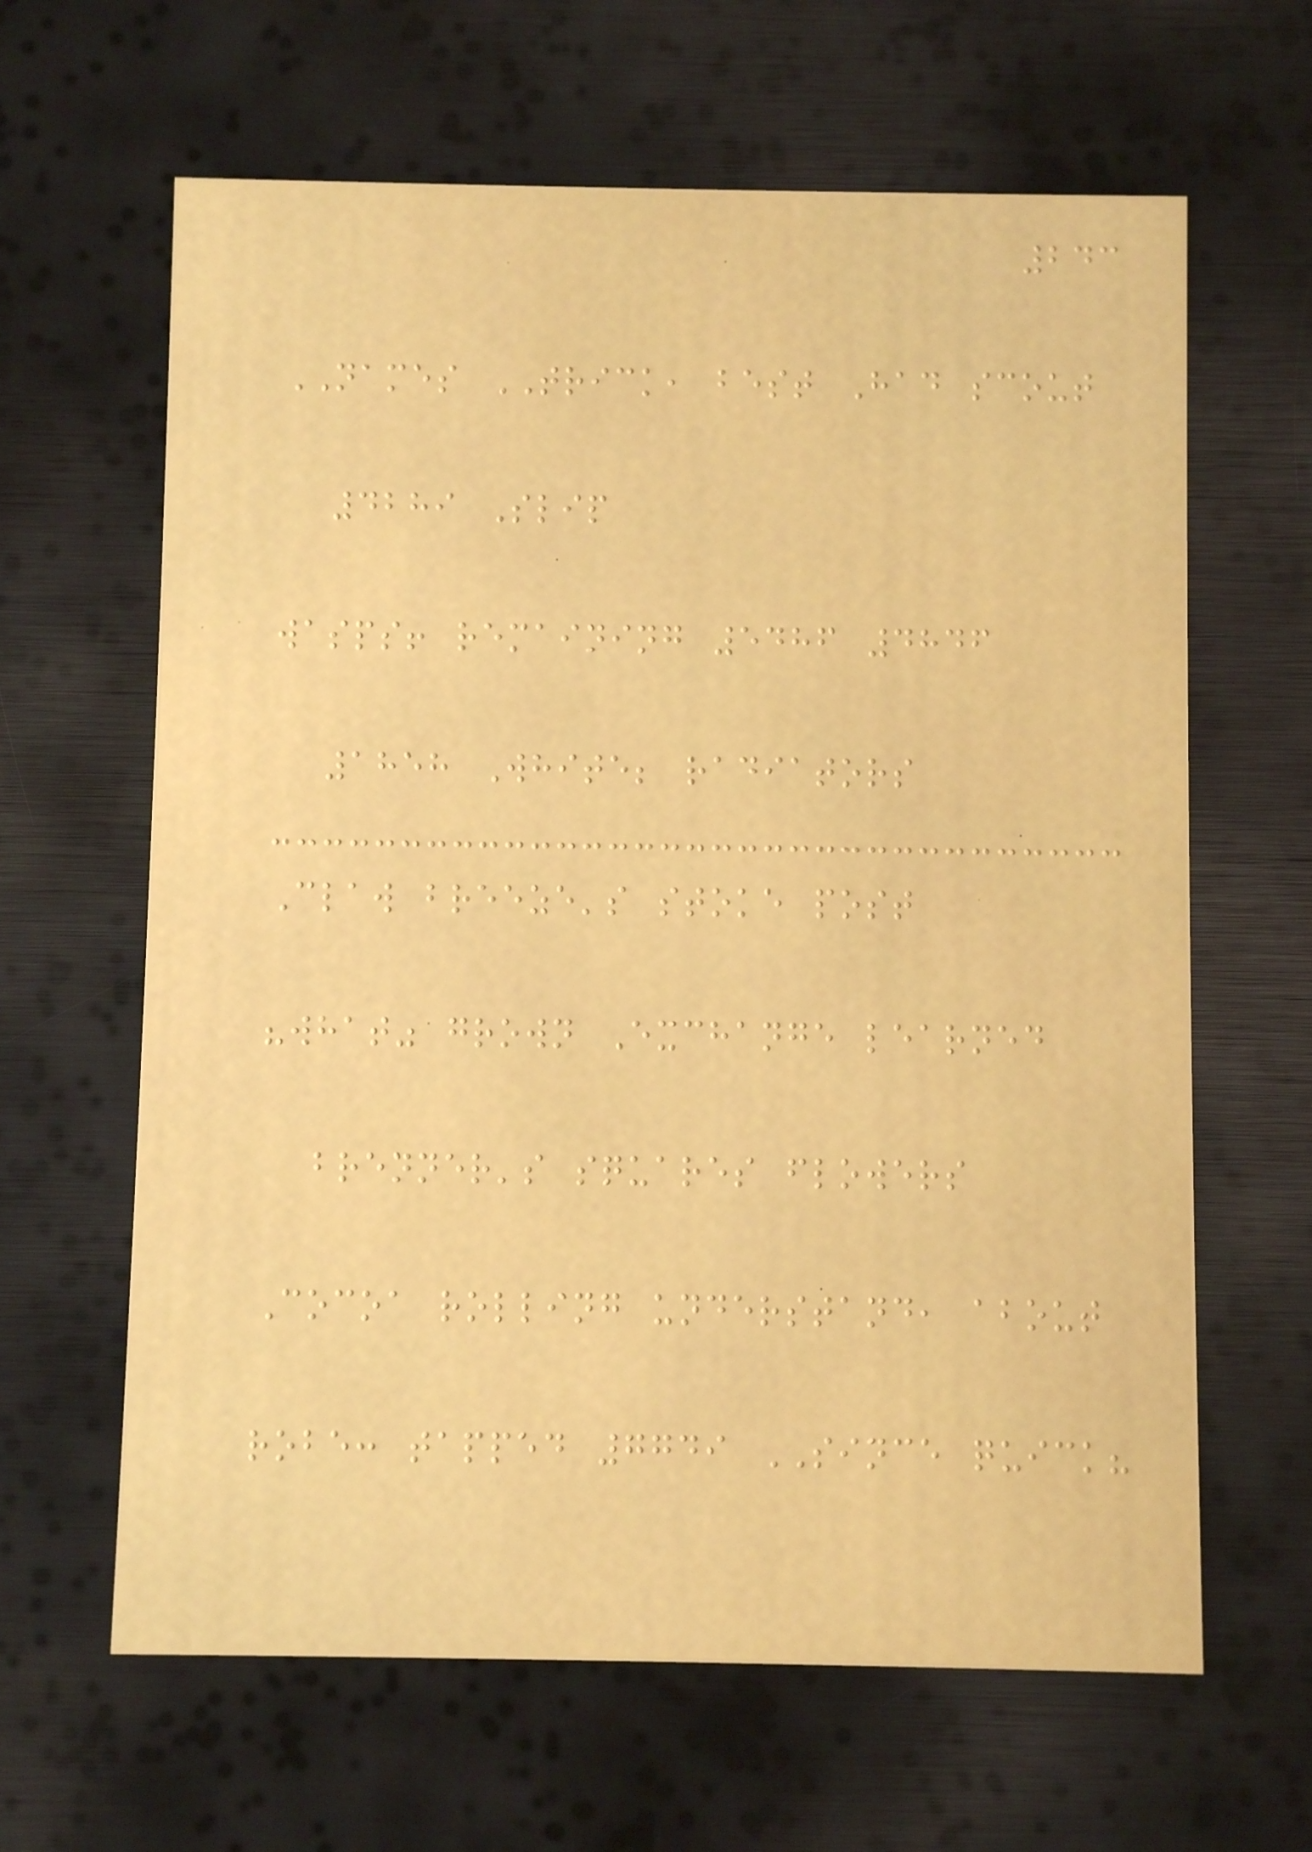243
NAMES TRICK, best Had scout
4289 Slip
wasps! remaining 5486 4846
1858 White; radiators
Claw breeze's stoke post
"what" grown Exchange learned
brenner's squares flowers
Cocoa rolling understand, about
robe: tapped 7749 SINCE quick?
